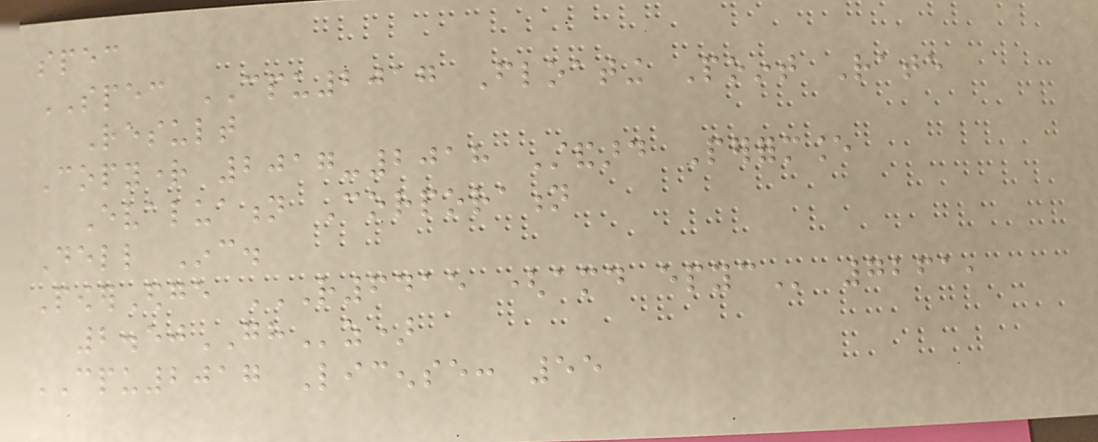spec
SPEC CPU2017 Floating Point Rate
Result
Copyright 2017-2018 Standard Performance
Evaluation Corporation
Dell Inc.
PowerEdge R6415 (AMD EPYC 7261,
2.50GHz)
CPU2017 License: 55
